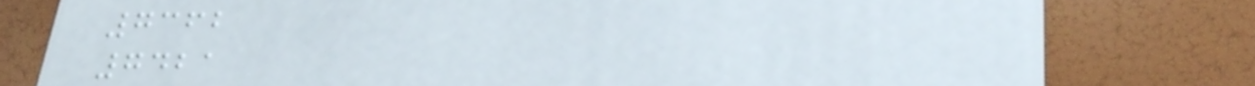7362
7421
